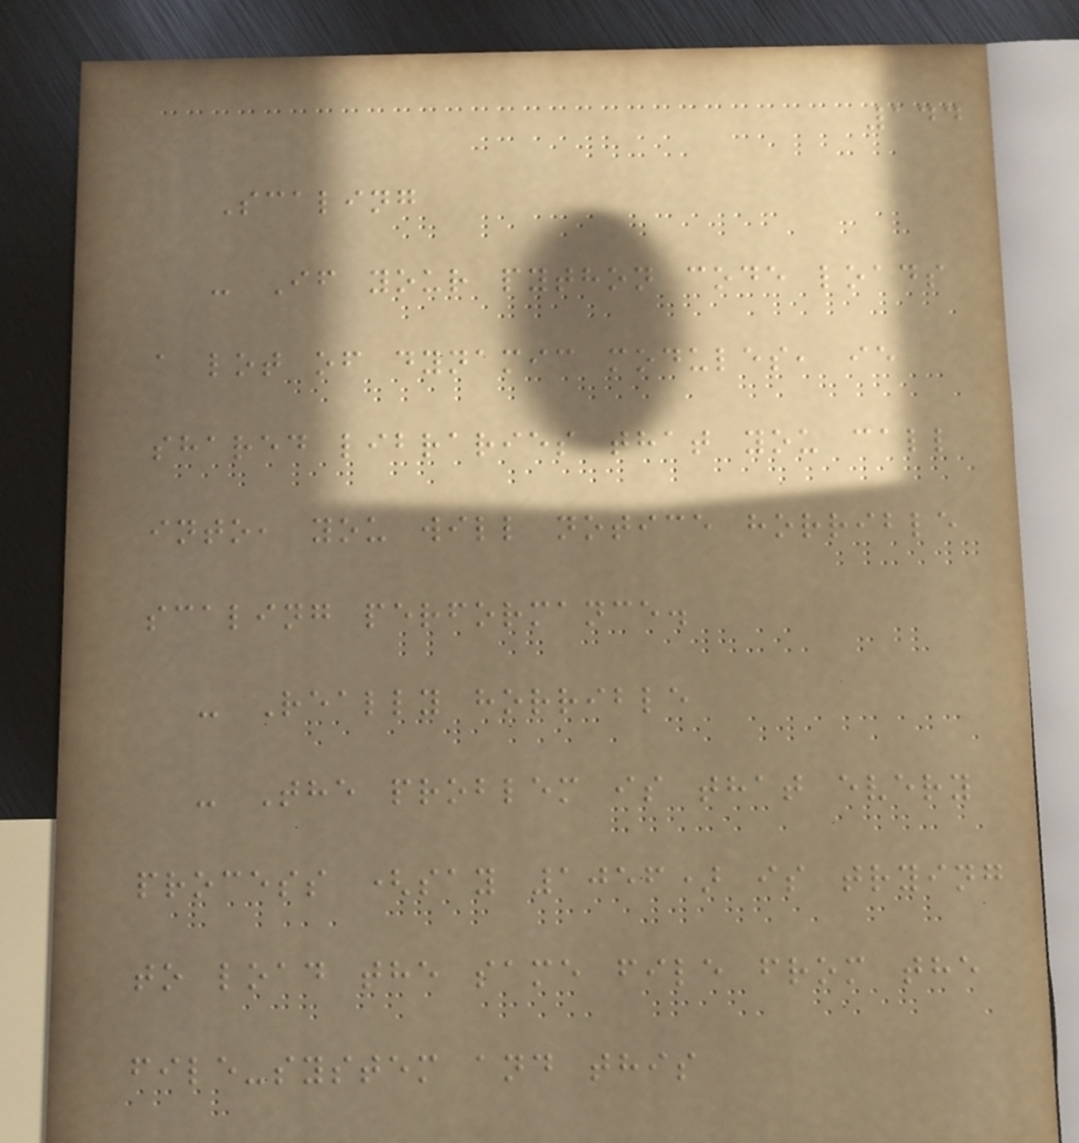144
Scaling
- If your python code loads
a lot of dynamic modules, ie
shared libraries that you call
into, you will notice horrible
scaling performance.
- Really horrible
- The problem is that every
process (say 1056) is trying
to load the same file from the
file-system and this
